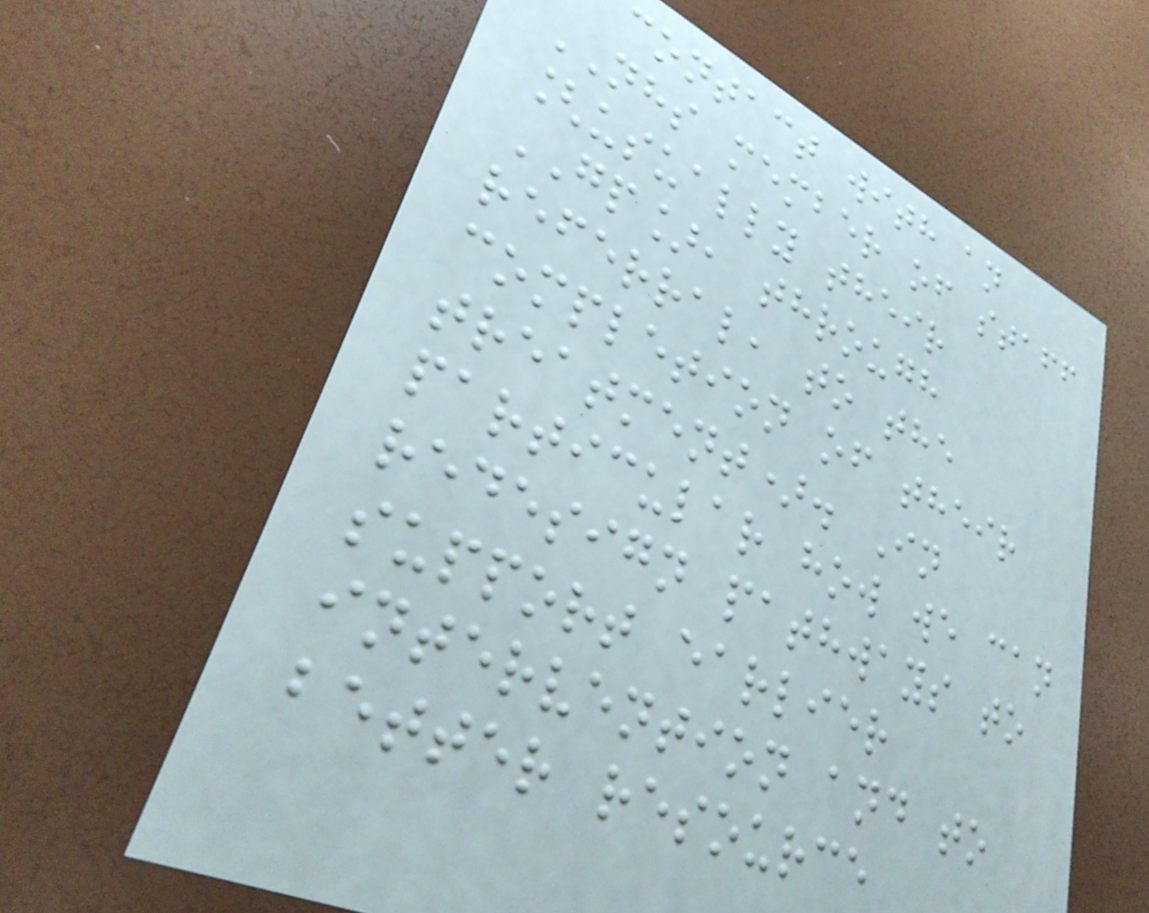contact with an
NHS member of staff
[usually their
GP], through
referral, to the
completion of their
treatment). In
particular how we can
redesign pathways to
support earlier
intervention and to
better resource
